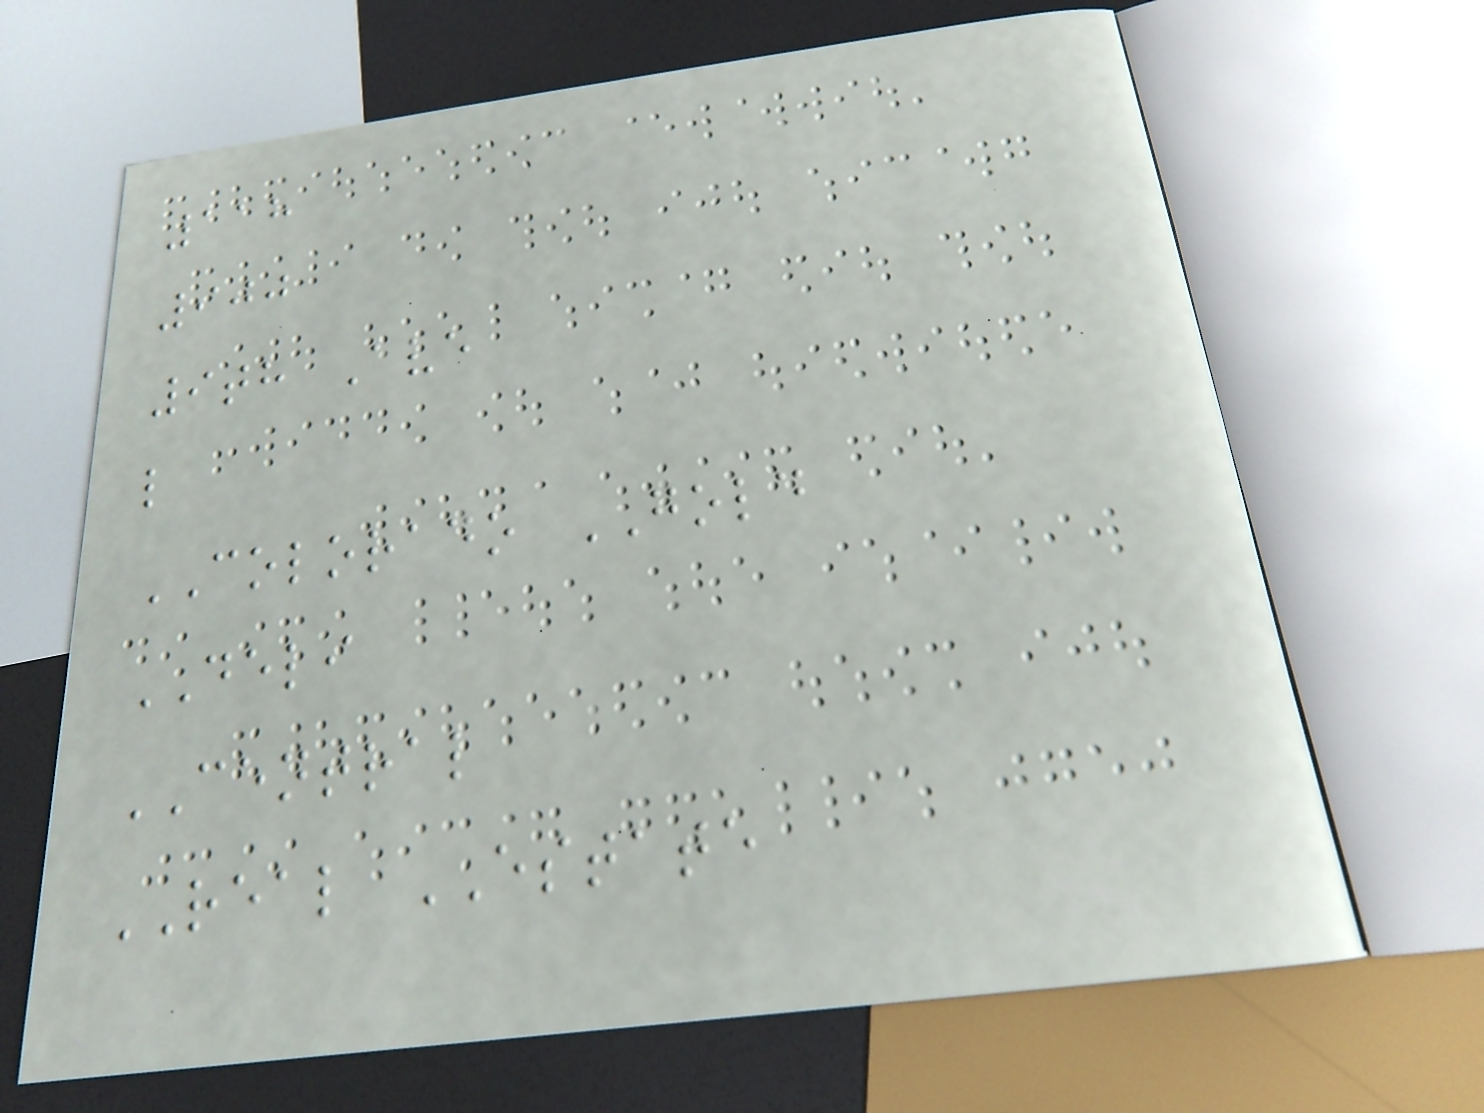118
900
9th Ave
l
COLORADO GOLD
DELI
CENTRAL
REAL ESTATE
